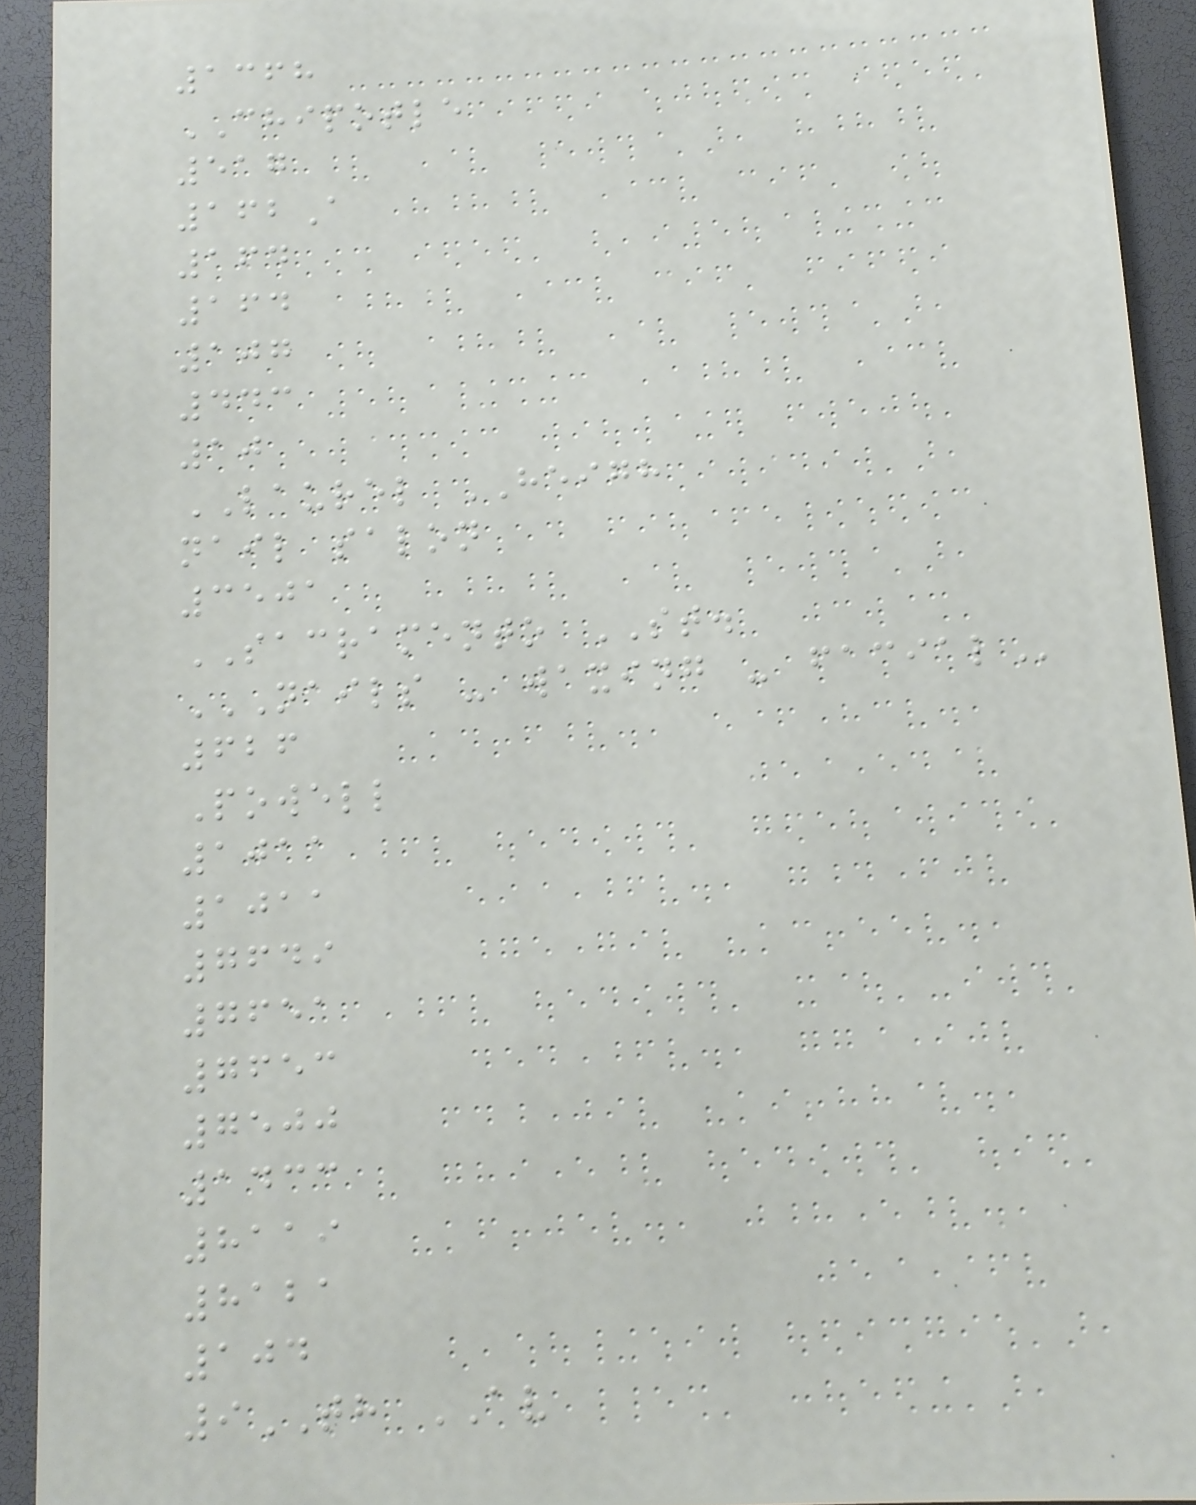1368
CHIPOTLE
517
162A
164
164
107
443
10
LAUREL HEIGH
nail salon
3501
SACRAMENTO ST.
NAILS - WAXING - FACIAL
626
Powell
1011
1011
7649
7651
7653
7500
1433
8119
8121
104
9TH AV
